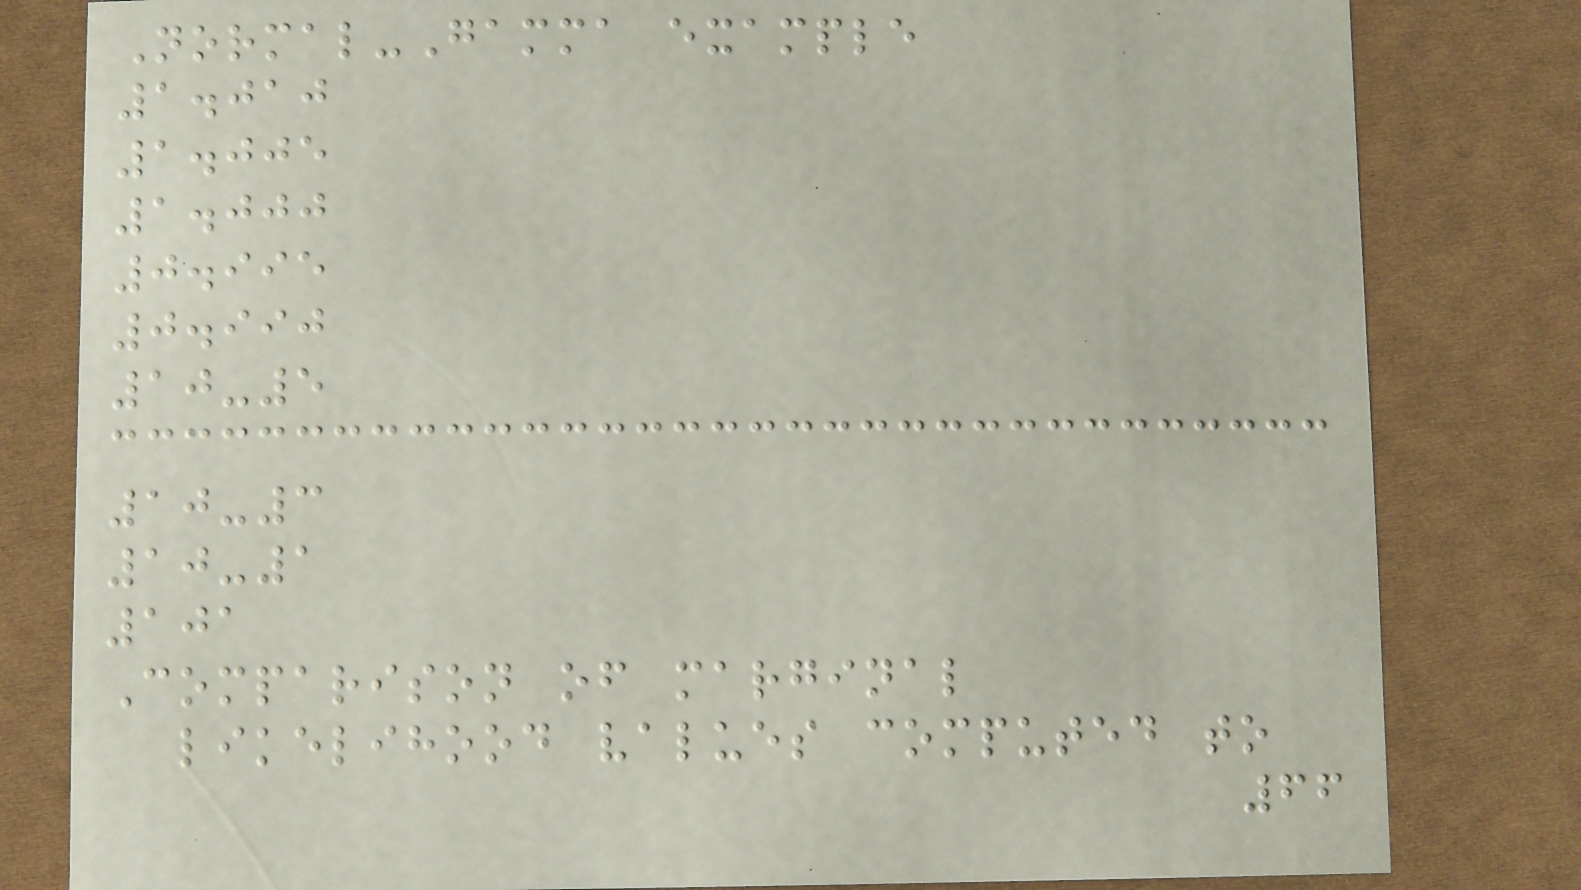Normal-Gamma example
1.010
1.005
1.000
0.995
0.990
10-5
10-3
10-1
101
Comparison of marginal
likelihood values computed to
66
